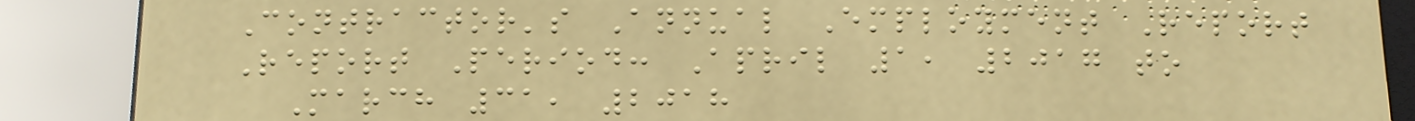Contractor's Annual Employment Report
Report Period: April 1, 2017 to
March 31, 2018
